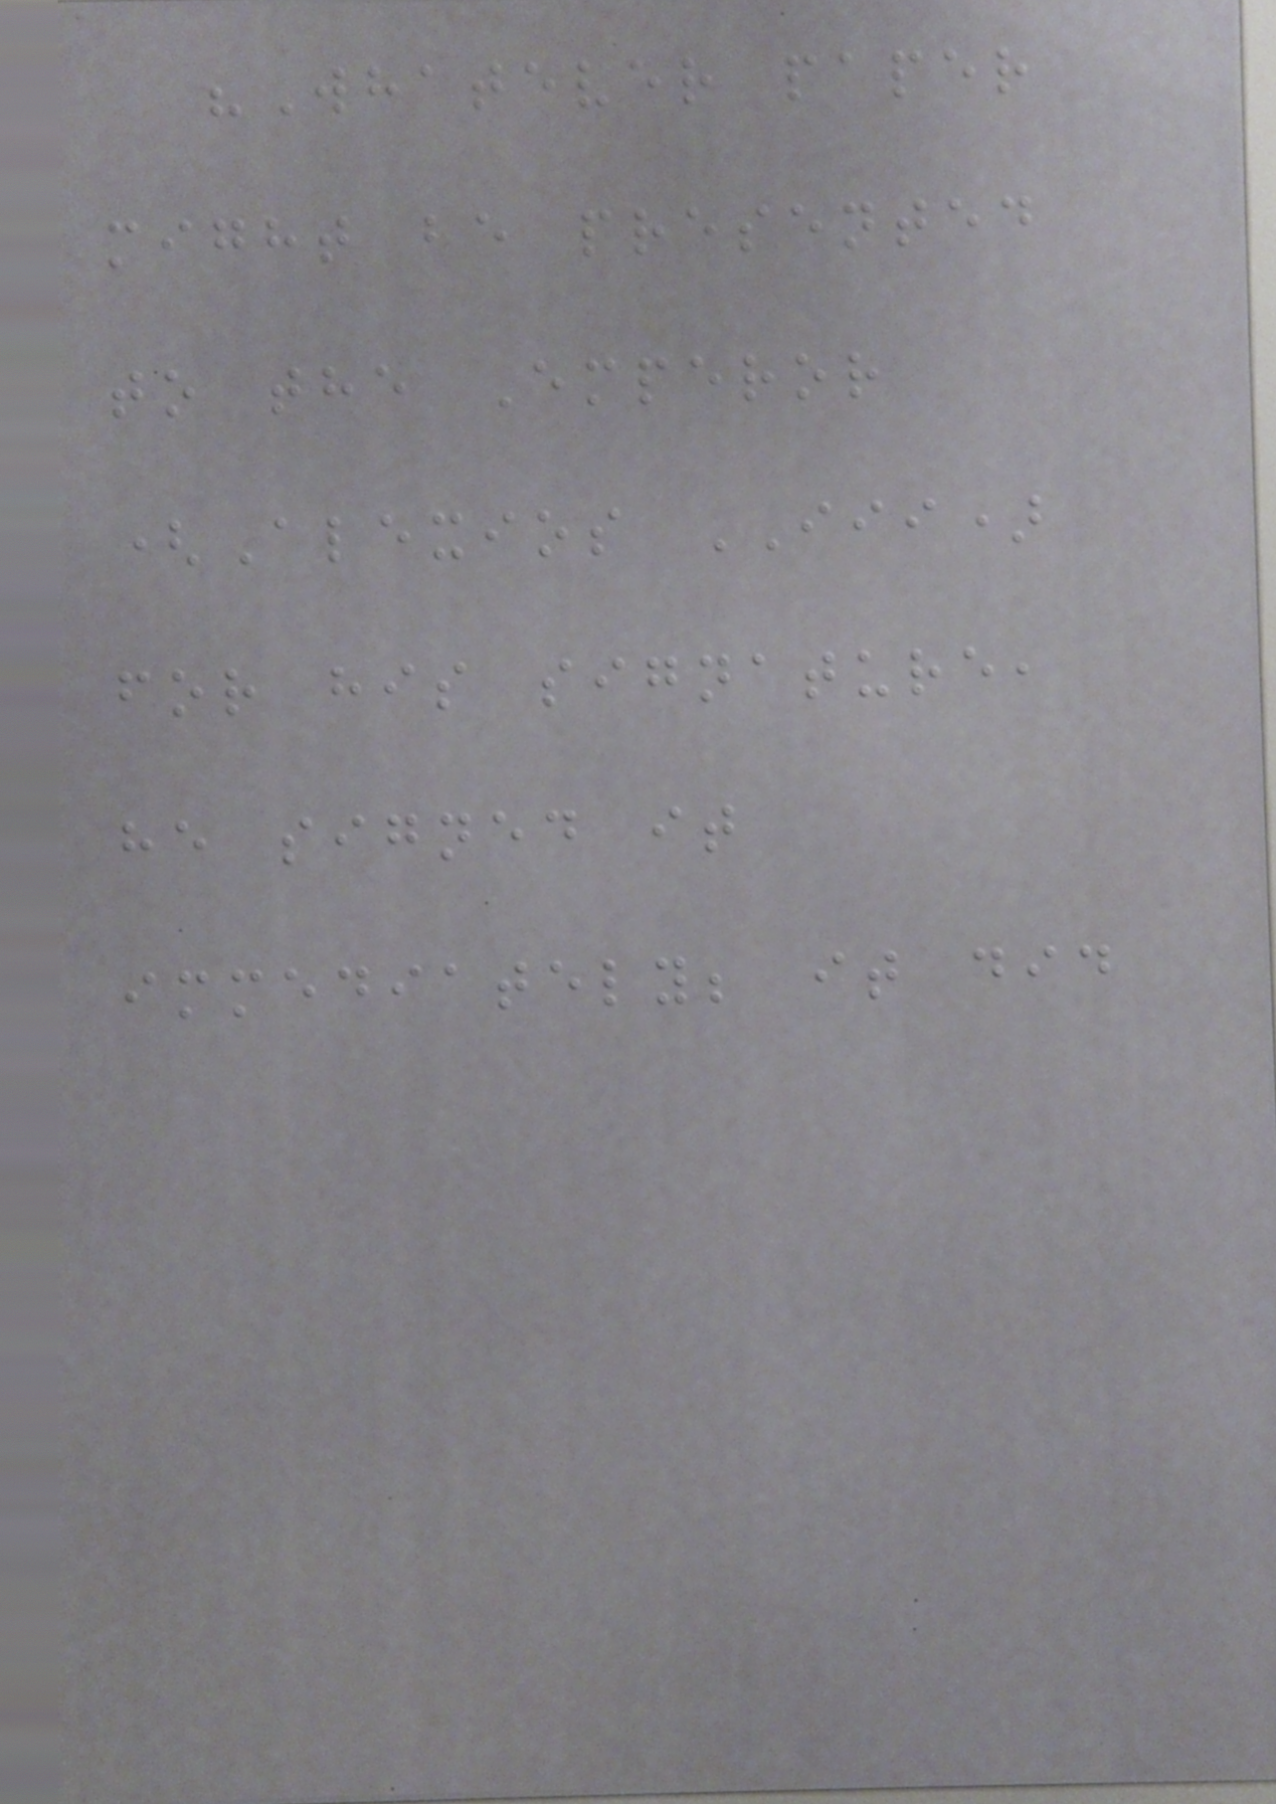"Whatever paper
might be presented
to the Emperor
(Alexios III)
for his signature,
he signed it
immediately; it did
